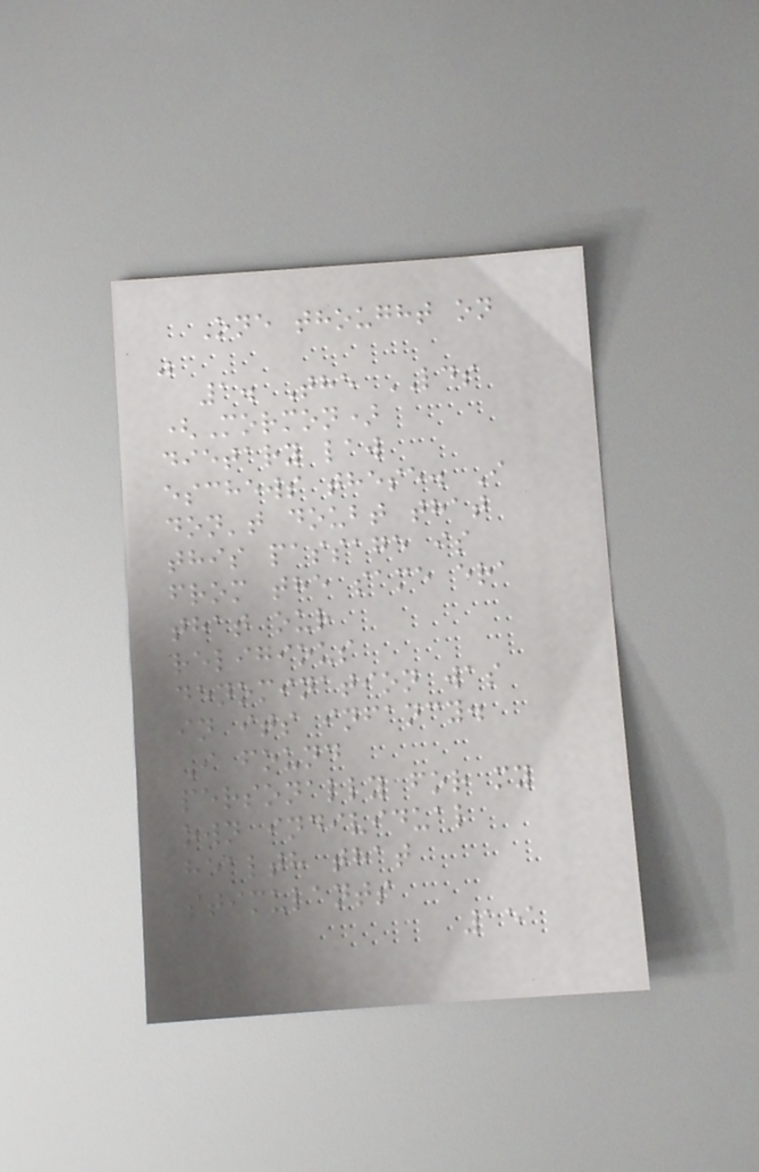One thought on
"
1. The LDS
(Mormon)
dietary law
eschews these. I
don't doubt that
this passage is
from the same era
that our
religious
denomination was
in its infancy.
I found
personally for my
own individual
health that
stimulants
151
